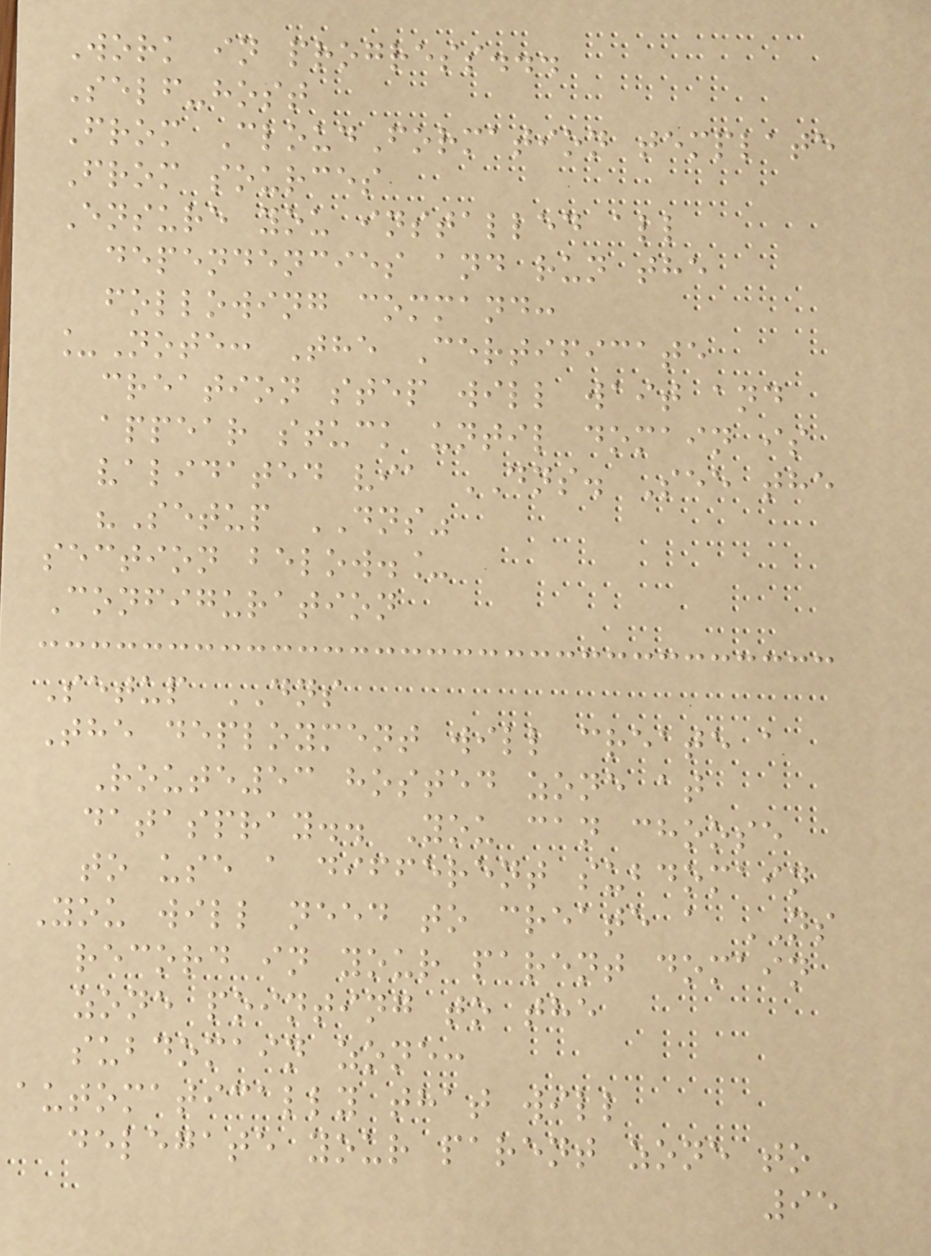Work in progress...
Self-host
From CloudFormation template
From sources
Ensure you installed all
dependencies and run the
following command:
_Note: The Certificate
creation step will wait and
appear stuck until domain is
validated via DNS. See the
"Setup DNS"
section below._
Configuration
Setup DNS
The deployment will create a
Route53 hosted zone at
dataspray.. You can choose
to use a different subdomain
You will need to create a NS
record in your parent domain
zone pointing to the
subdomain zone:
automatically that will
delegate your parent zone to
95
